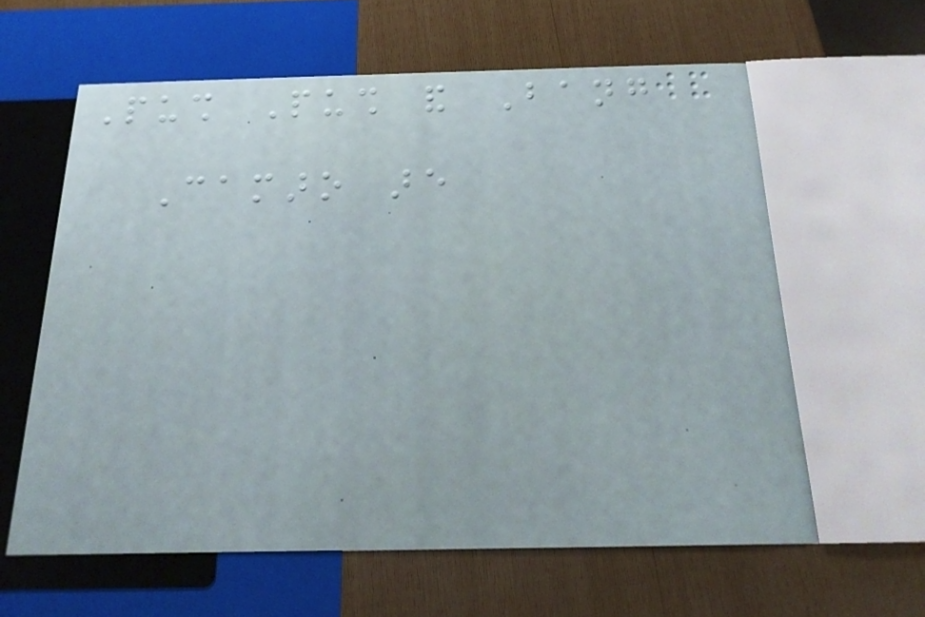Push Push and Bang
Camaro are
